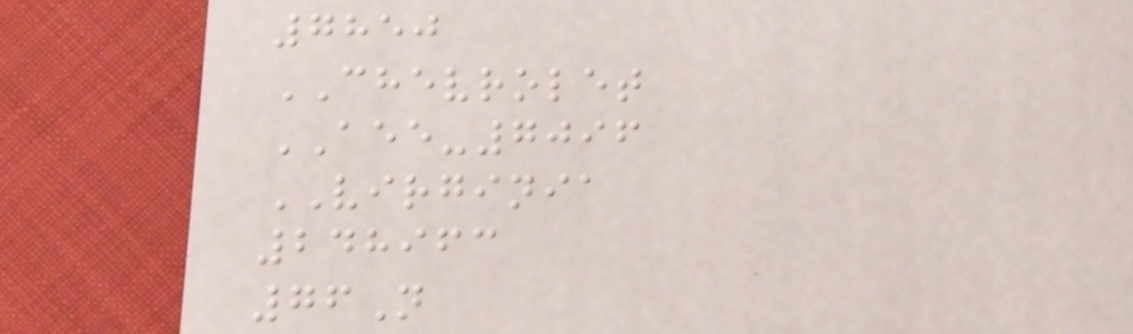7850
CHEVROLET
AEE-7096
VIRGINIA
248963
76N
